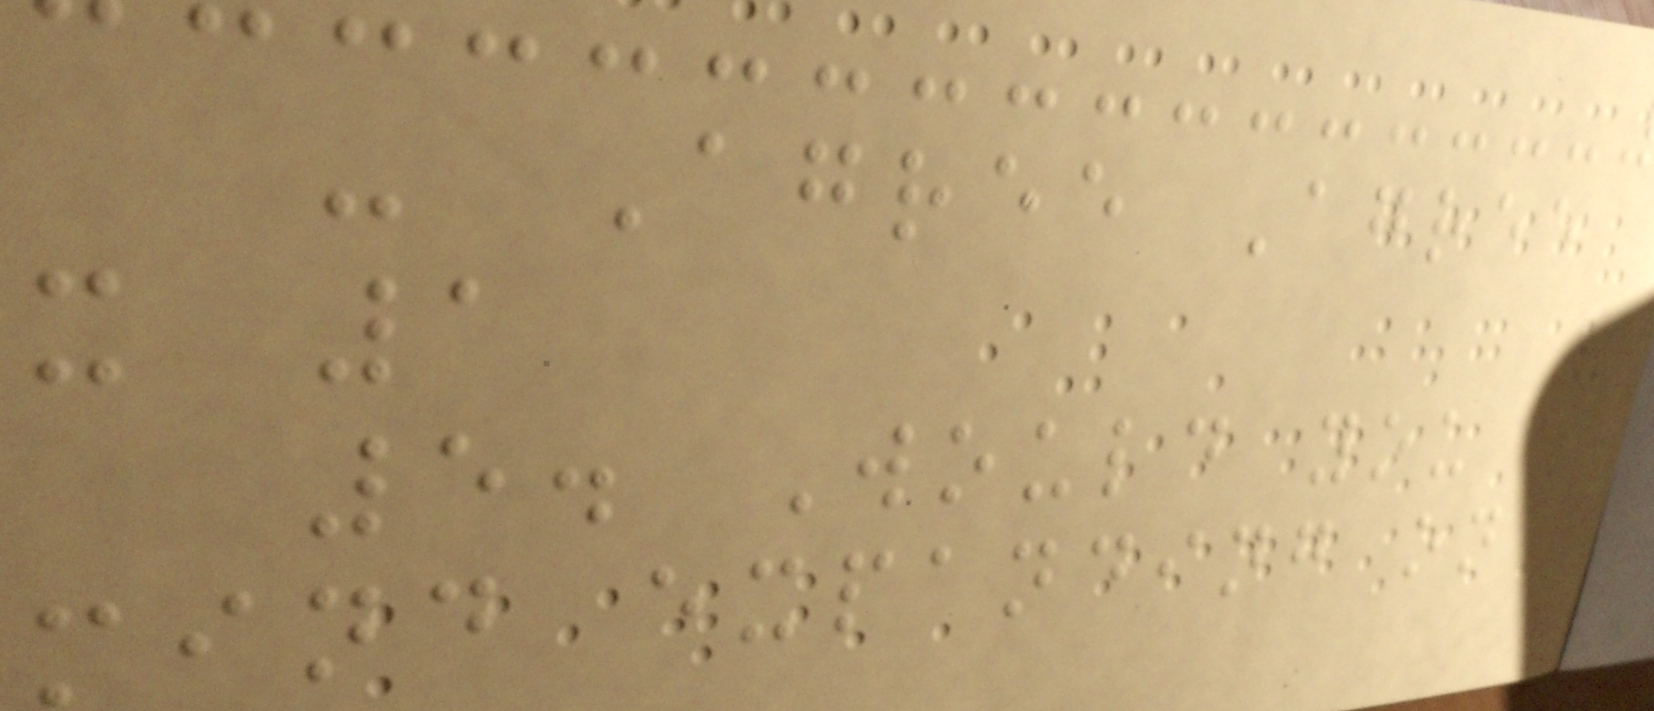- Agree Agree
x 1
5. Would you
mind expanding on
